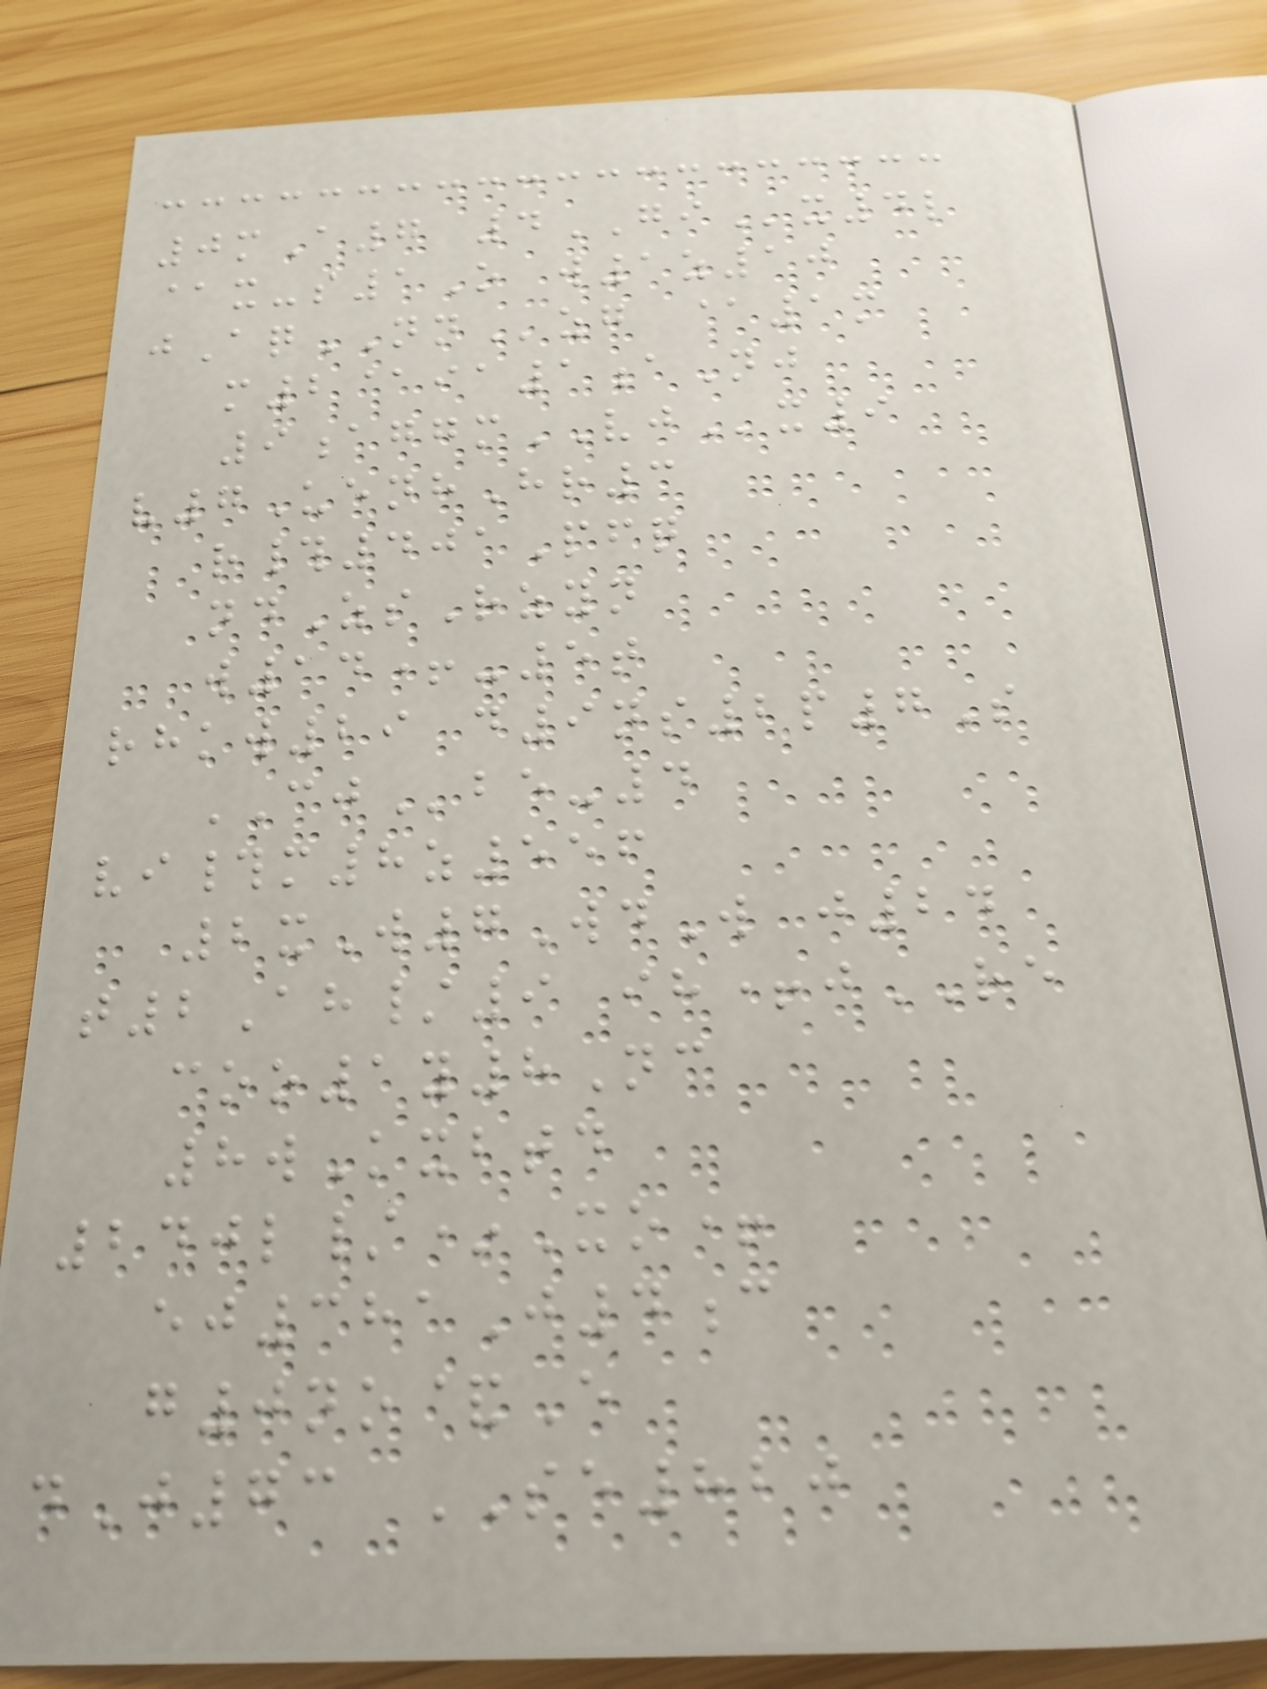0mA7 4GIx4l
@x-s1O w1z10
jAqNNzg @1m
m2@ia1aNj
9aggmVJx9
v7UenhHr3
r#401Pfq
ndZsRzyn
w14+-5t
rhkw29 d9ns2p7S
CJbe-4
vi#m8z556
2xW7WdW j24
t2Ah/9 ih+jRE
coo1y8Nc
8wKxbtd
240l/*Xo+
ej381J4c
g0no&E
dJ73 SE820
